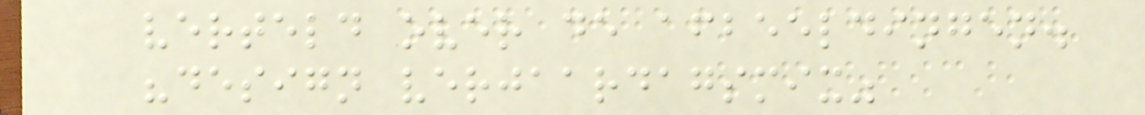verteld over de afbeeldingen.
"design verjaardagsmix"
